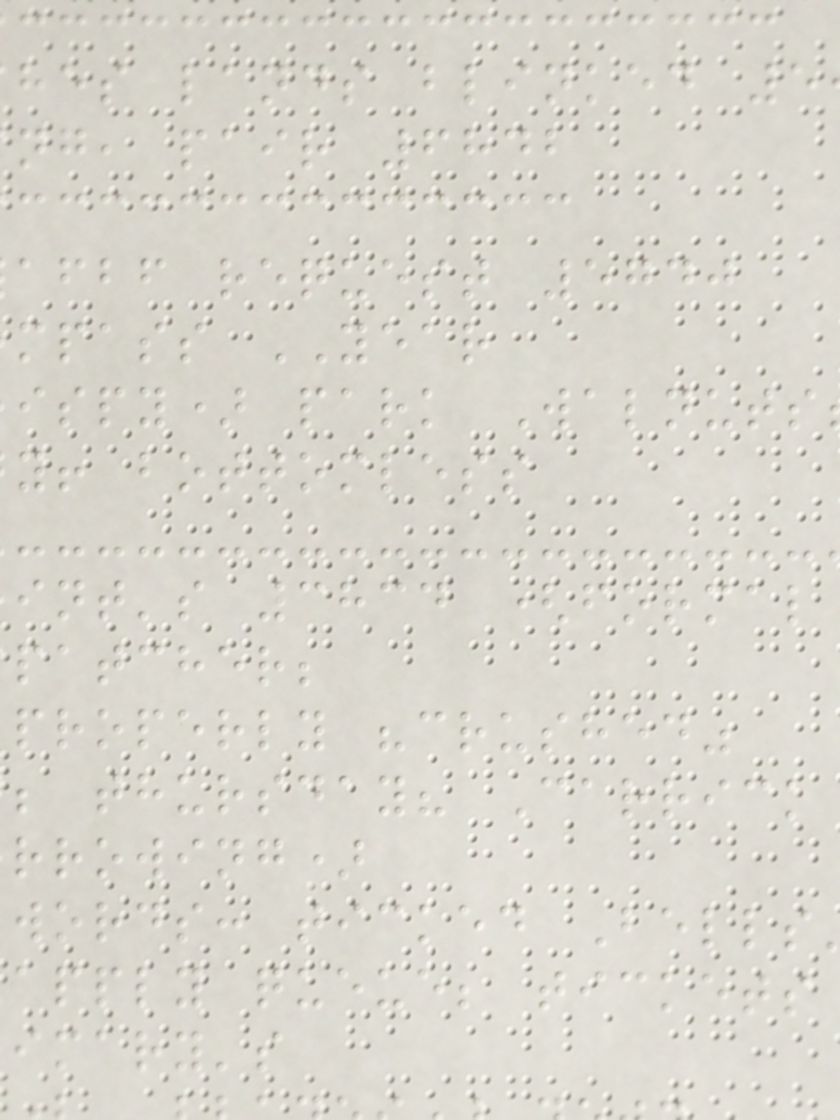hes lands blinked 5
ng, pair 6842
afbf request 5740
mpass YEAR
ispy) park Walnuts
y! bottomless
int's 3834 (formal
patcher;
properly "crushed"
; thursday? Carrick
rrowing)
words: ticked Bells
apply queue; tickets
imary's
